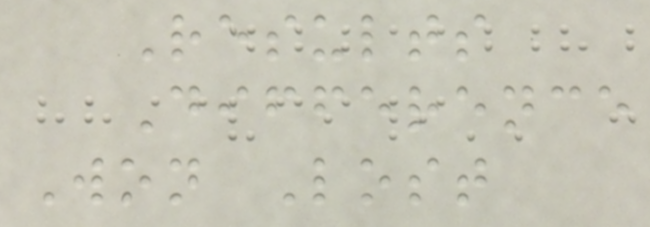Results
Difference
Won Lost
